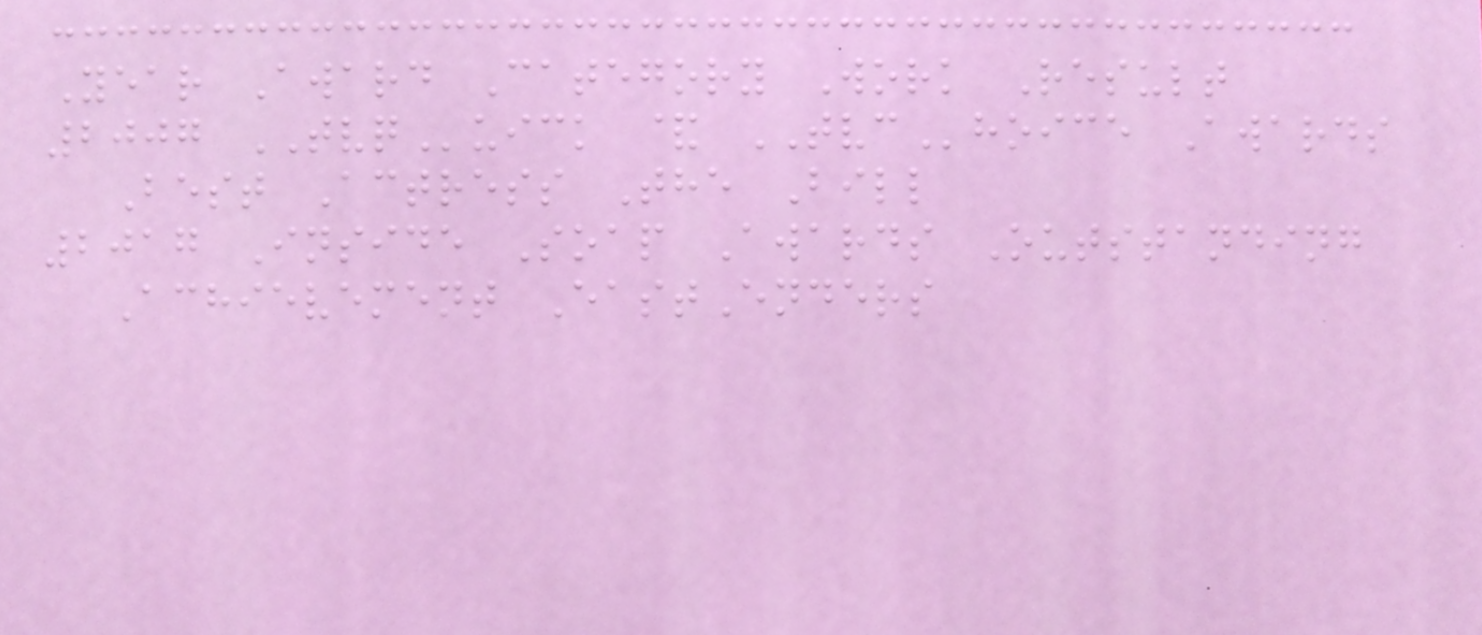Year Award Category Work Result
2007 TVQuick & TVChoice Awards
Best Actress The Bill
2017 Inside Soap Awards Outstanding
Achievement EastEnders
